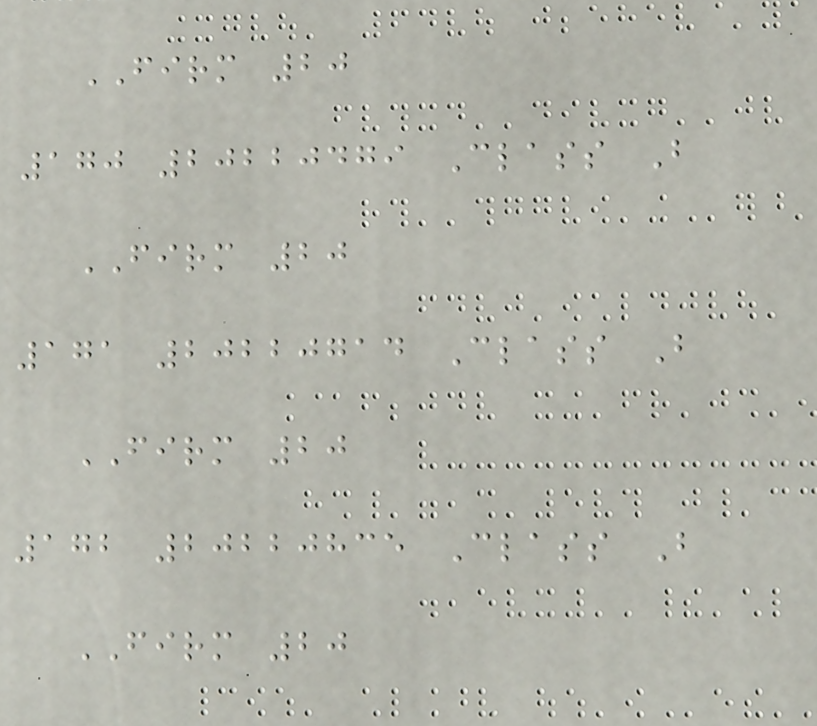FIRM 20
170 20220479 Class B
FIRM 20
171 20220714 Class B
FIRM 20
172 20220835 Class B
FIRM 20
